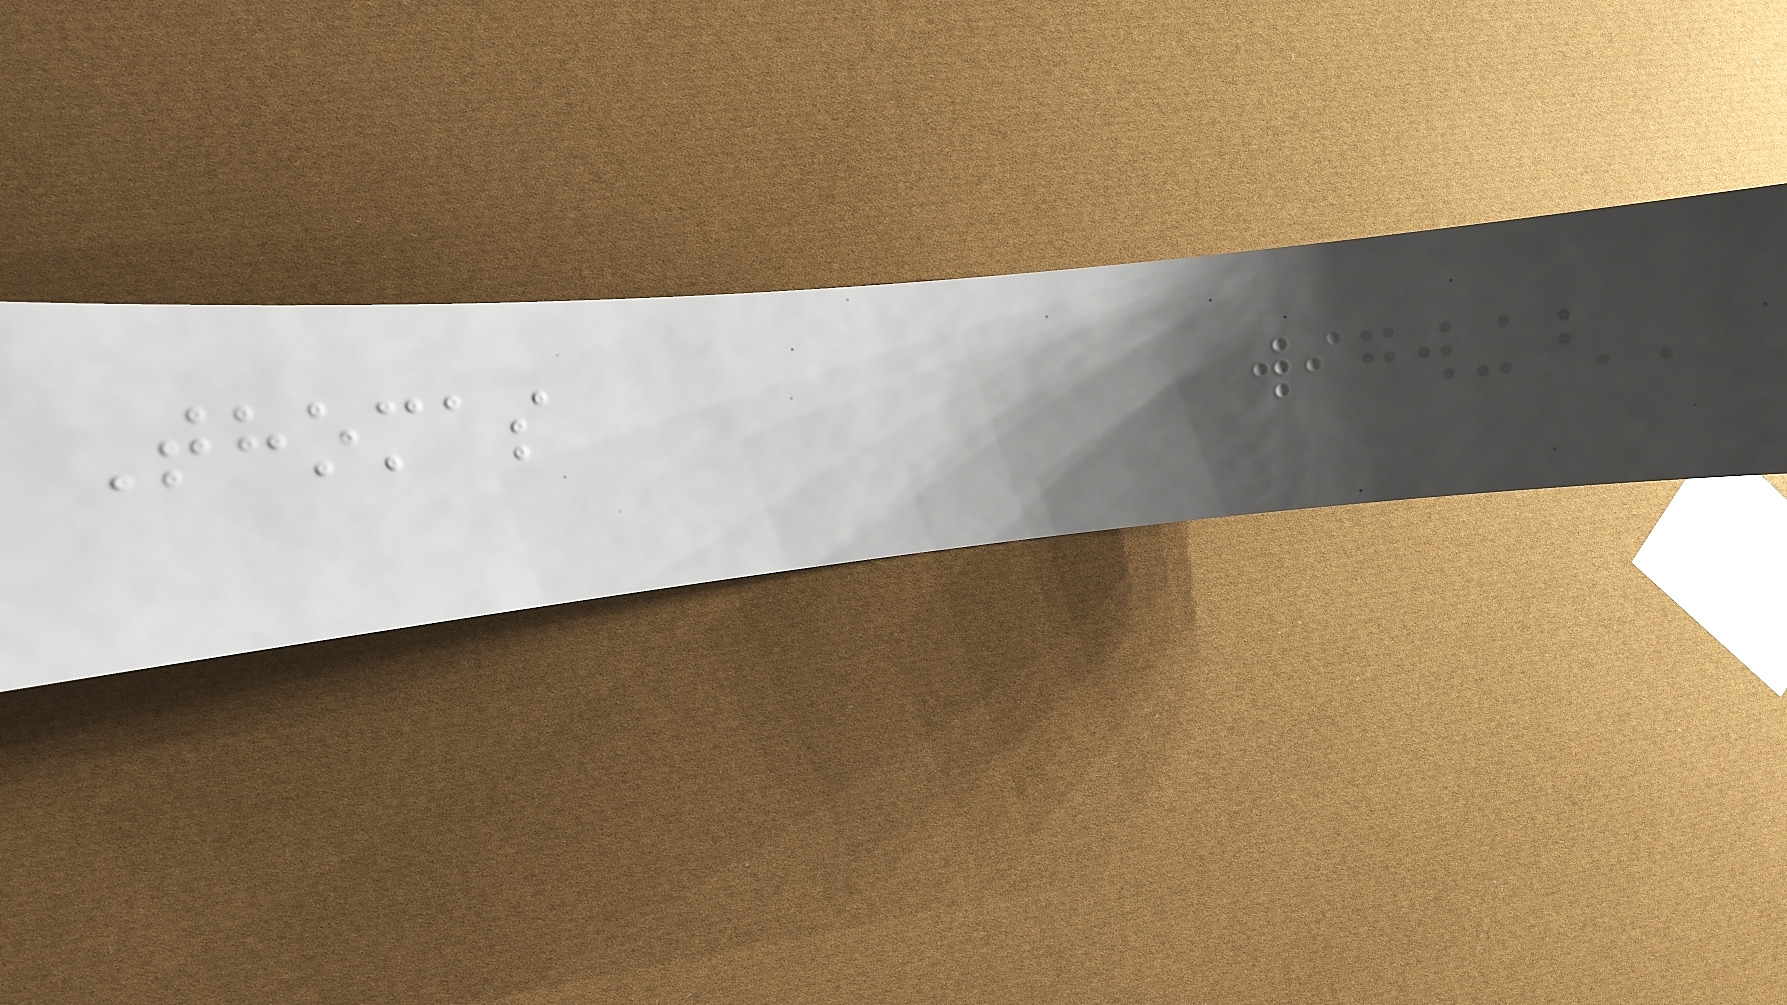Thomas
